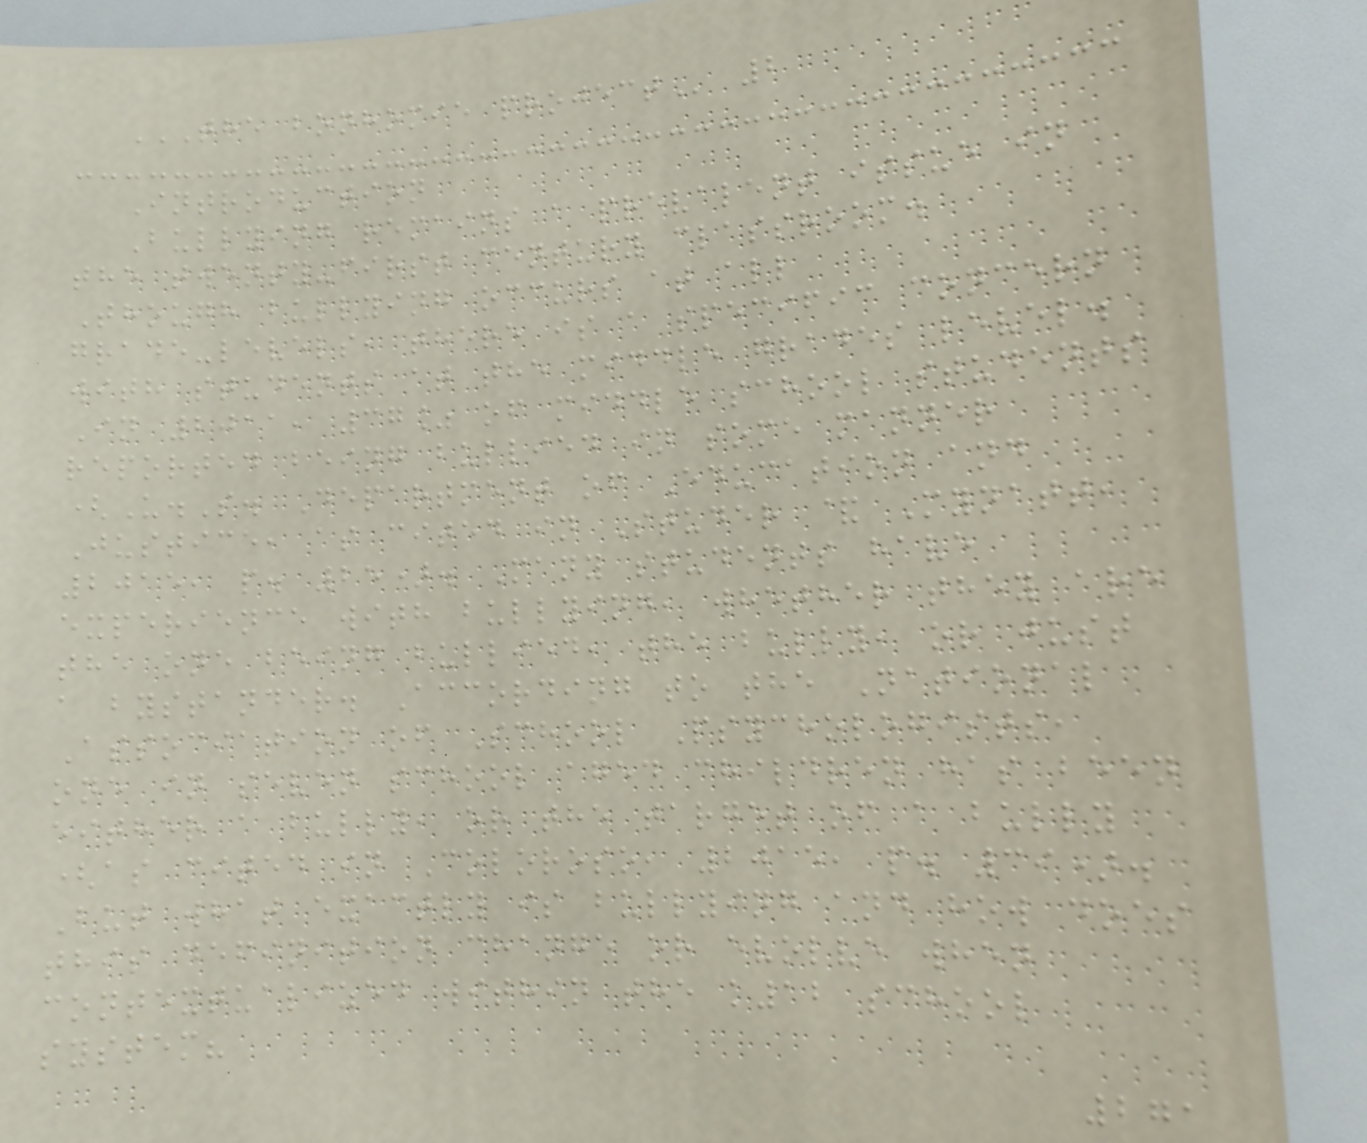THE BONHOMIE PROJECT 2
Introduction
Bullying remains a prevalent issue in
the twenty-first century classroom.
Though bullying occurs at all
grade-levels, there is a specific concern
with students at the middle grades level.
In 2011, 37% of middle school students
reported being bullied in some manner
(U.S. Department of Education and
Justice, as cited in Studer & Mynatt,
2015, p. 25). Many students have
experience with bullying, whether they are
the one being bullied, the bully, or just
a bystander. According to the National
Association of School Psychologists,
one in seven school aged children has been
either a bully, or the target of a bully
(as cited in Coloroso, 2015, p. 39).
But what exactly is bullying and how does
this definition change or evolve when
contextualized within the k12 school
system?
271
